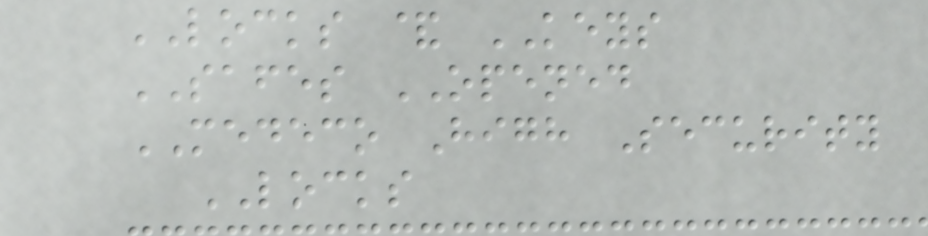LOCKS & KEYS
SAFES OPENED
MEDECO High Security
LOCKS
